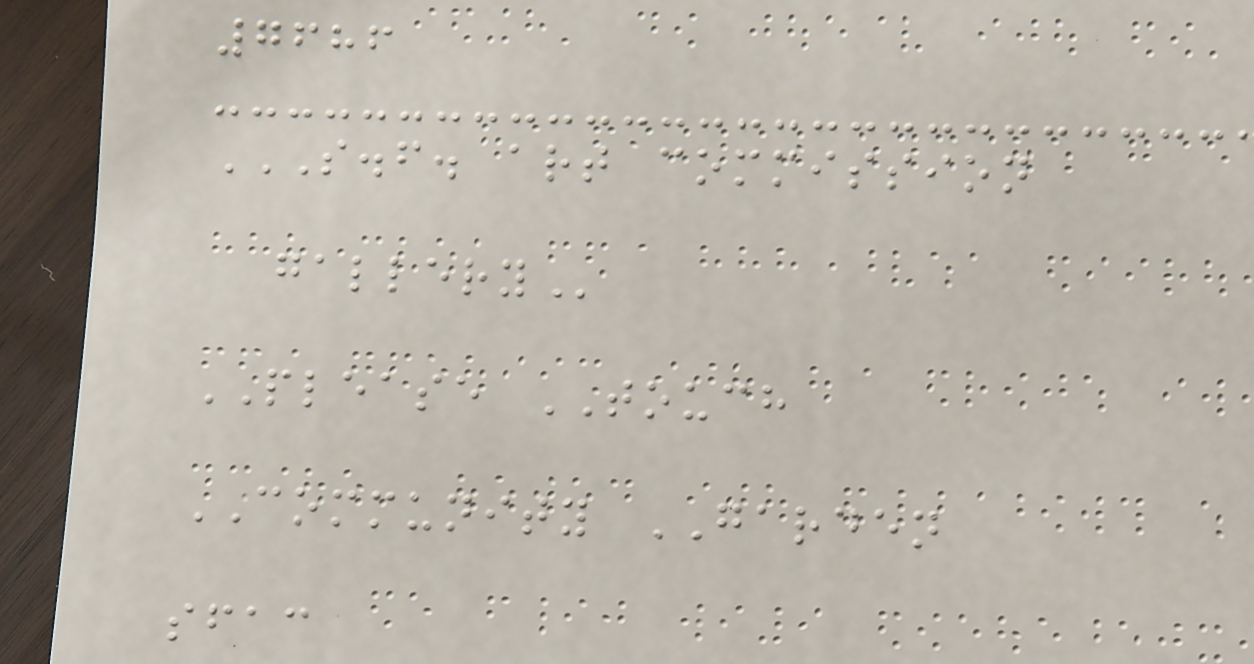7686
S.F. ART COMMISSION
GALLERY
PLEASE TOUCH
COMMUNITY GARDEN
sfac
